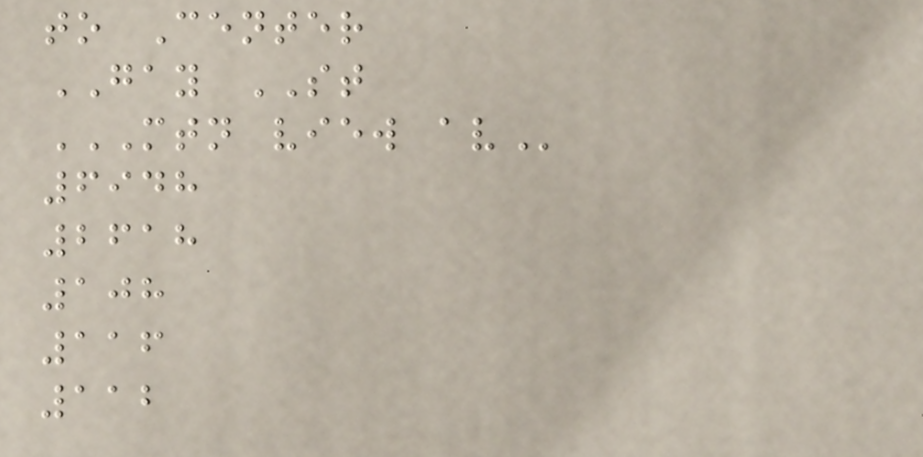to Center
GAY ST
MTN VIEW AV
6948
2618
108
116
112
